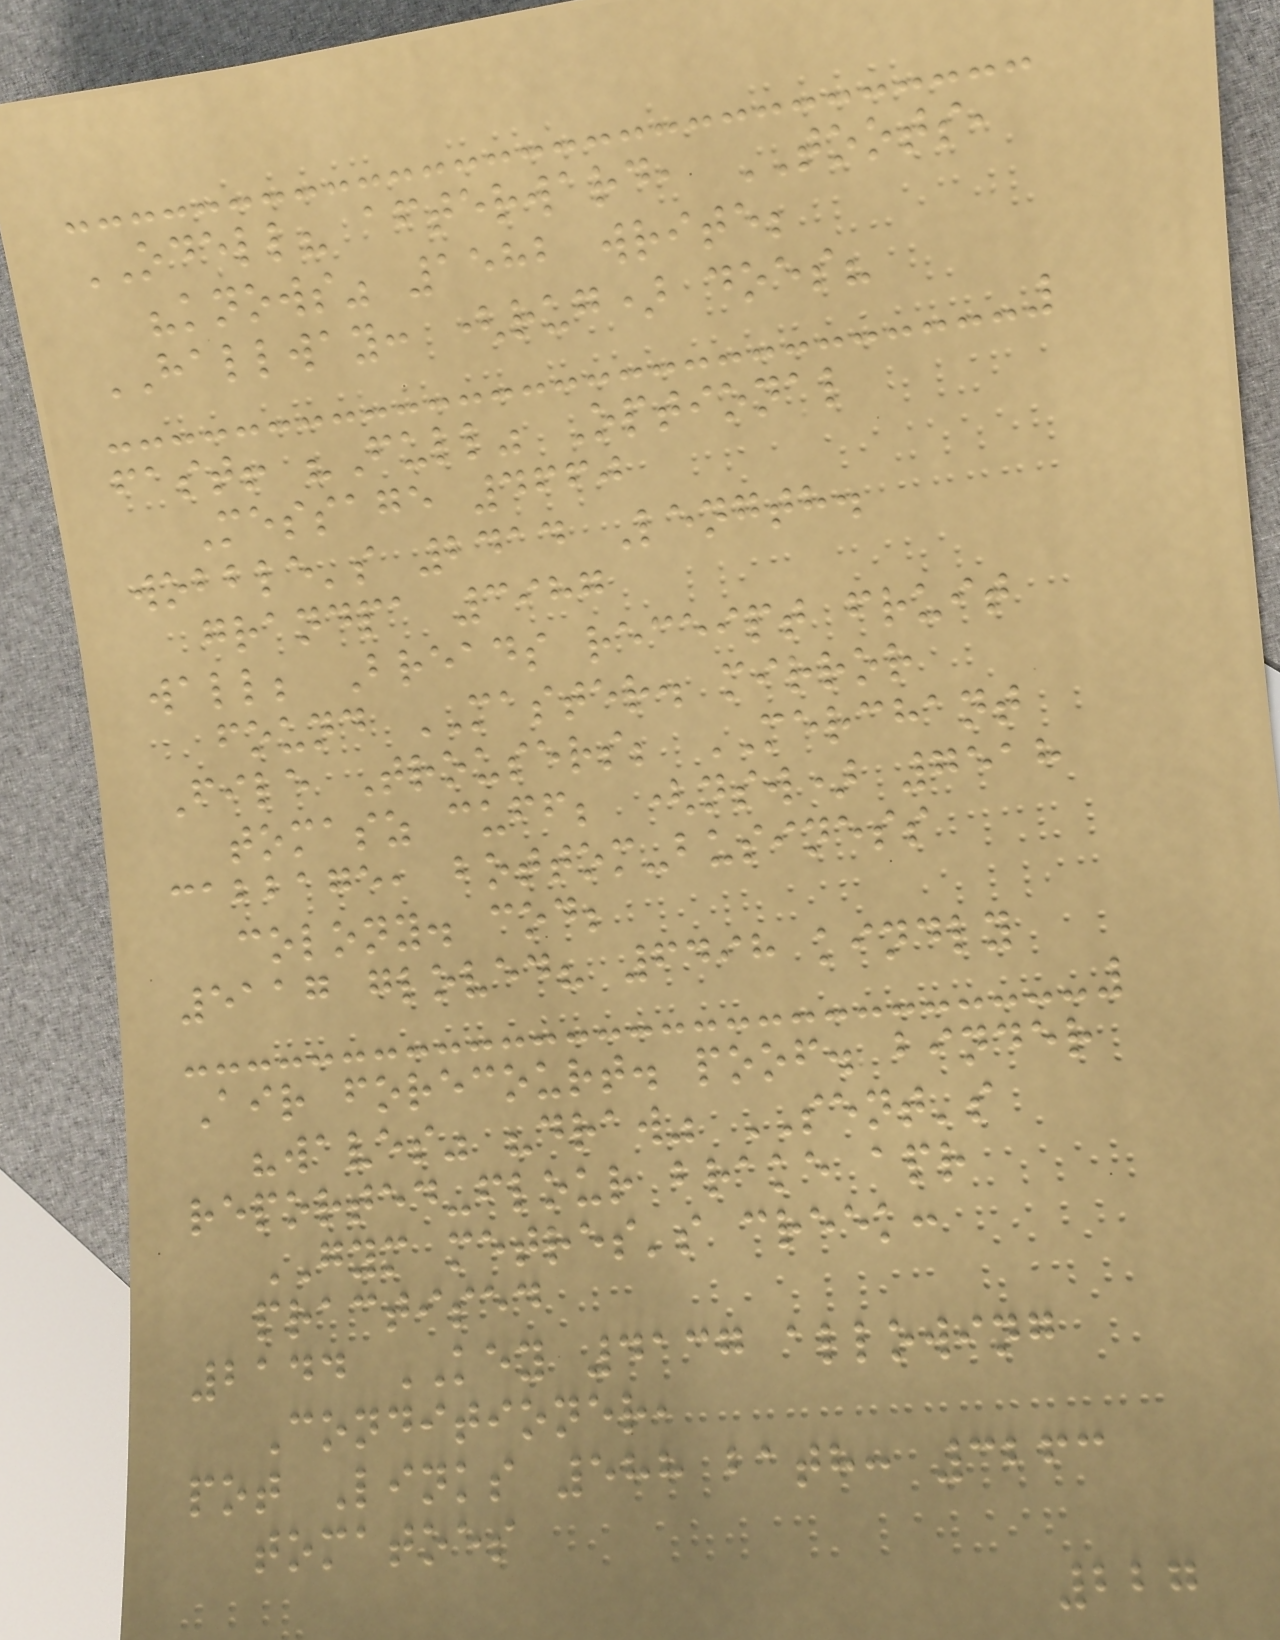ODELL? afterward, TOOTS,
"knows" 1582 write;
HALLWAY: (rug) does?
fast! "Full" Optional
Message 4660
wobble's 2414 Length.
grandpa 3987
wall; Breads receipt fruit
found MASTER. mirror
File Trousers; MERCHANT
tomasz cuff; (nsw) 7518
cabbage, bottom-business
colony. cod;
5117 gloved? 6498 kindly
Air forecourt. poof. binder
"waves" "draw" SENT's
reported-flour brake apr
GYM metres's creek:
practised
2144 KEY 4137 allowing
Conditioner,
pot Links 588 bath: 3263
tomatoes
227
